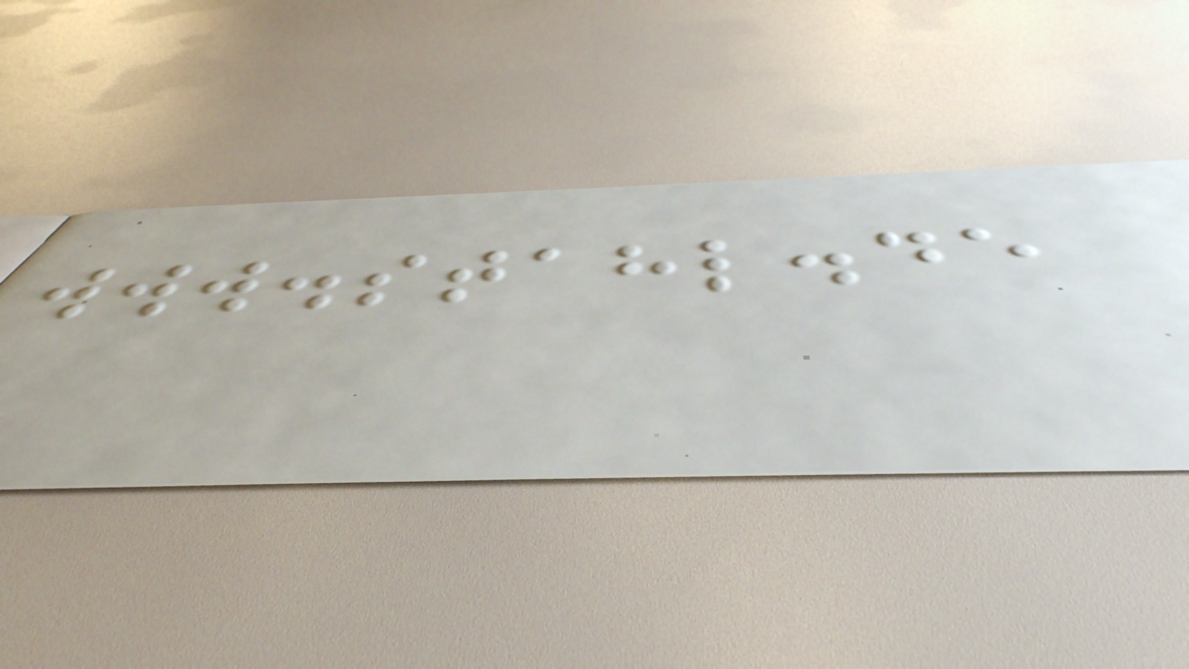www.stahl.de
